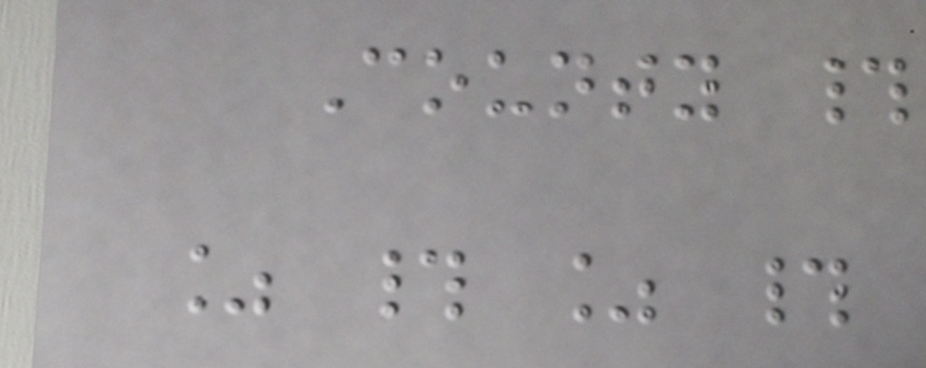County #
% # % #
